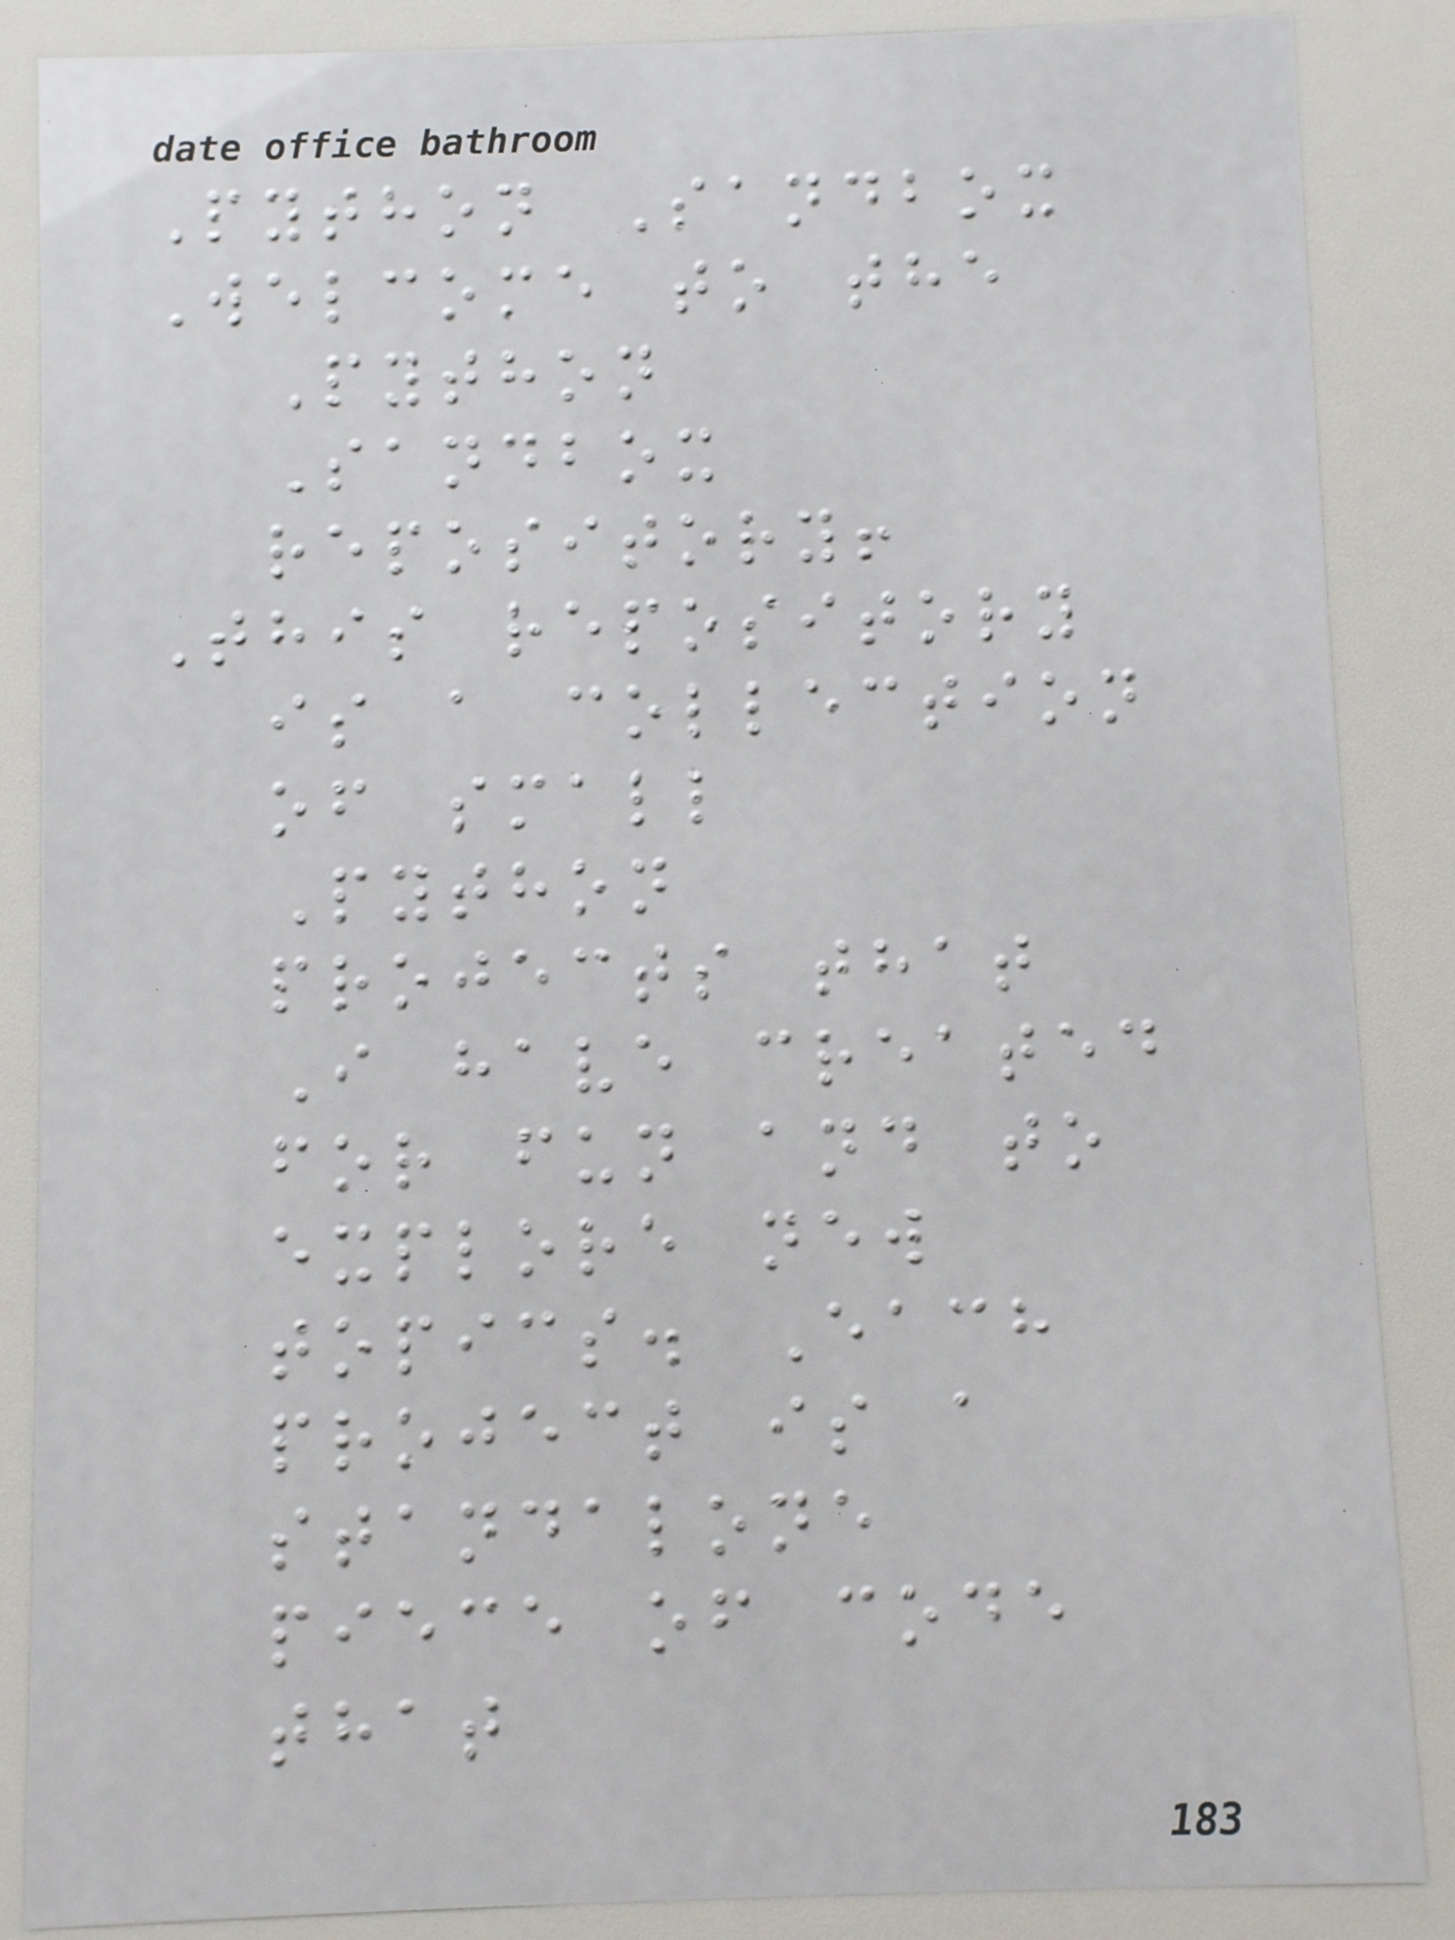Python Sandbox
Welcome to the
Python
Sandbox
repository!
This repository
is a collection
of small
Python
projects that
I have created
for fun and to
explore new
topics. Each
project is a
standalone
piece of code
that
